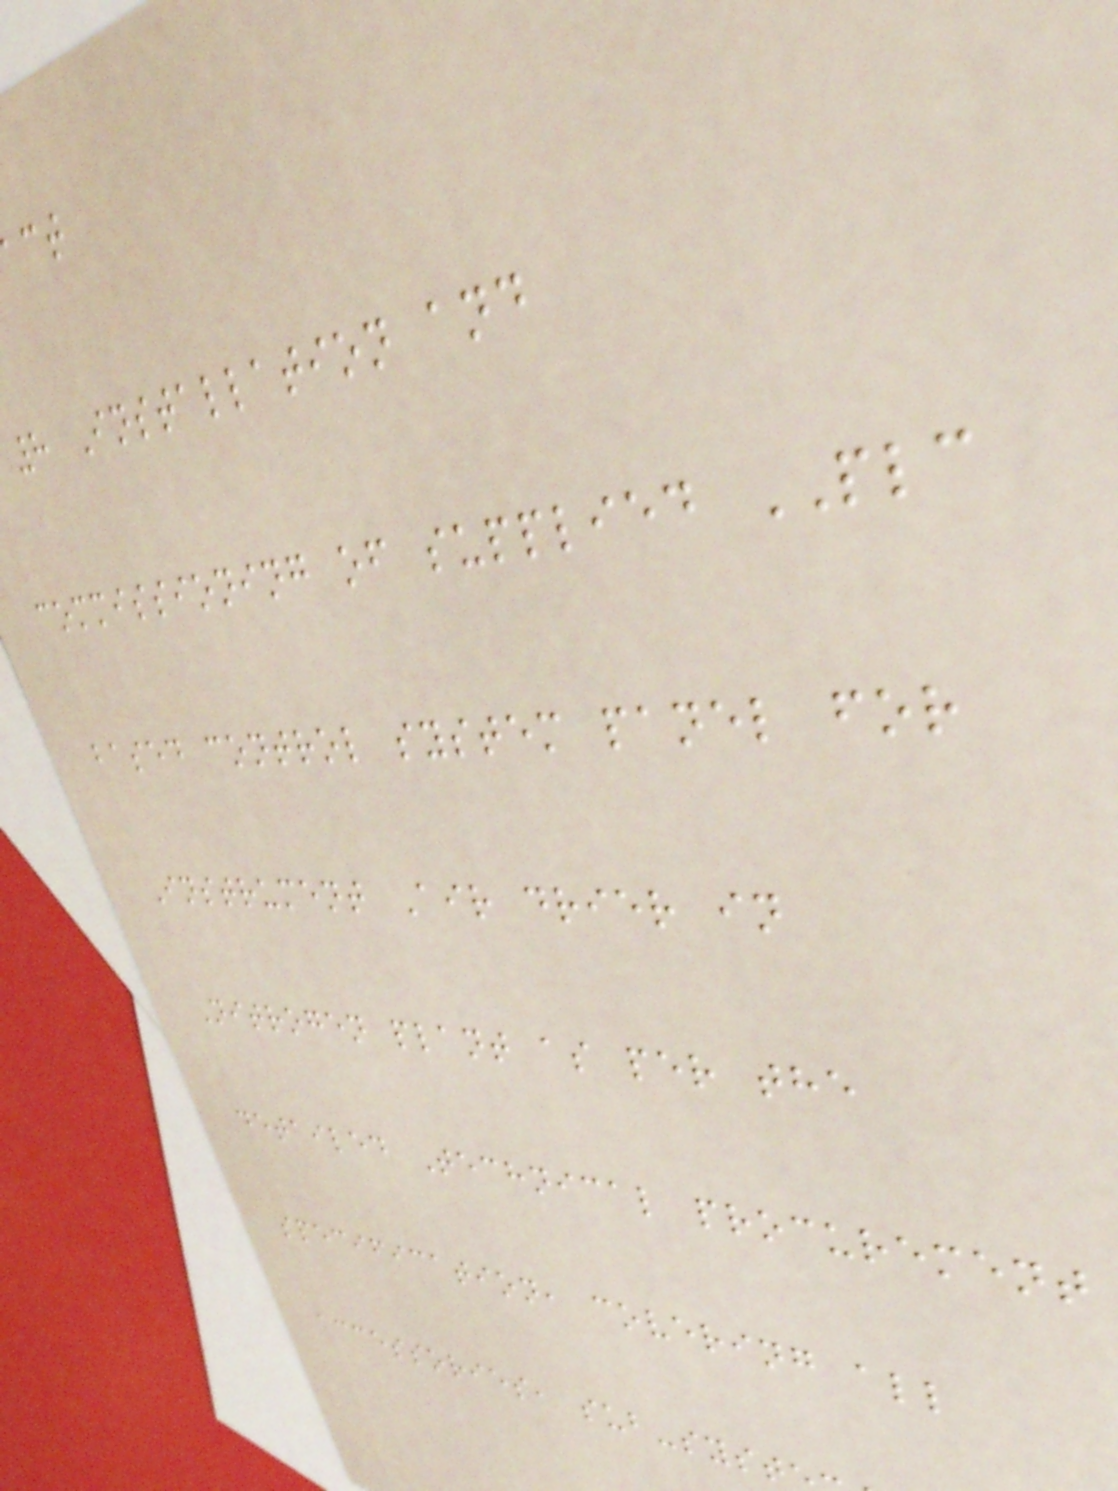8 Installation and
commissioning of supplied PLC
based control system panel for
Instrument Air drier in
Nitrogen plant as per the
detailed Technical procurement
specification, covering all
accessories, sub-syst
